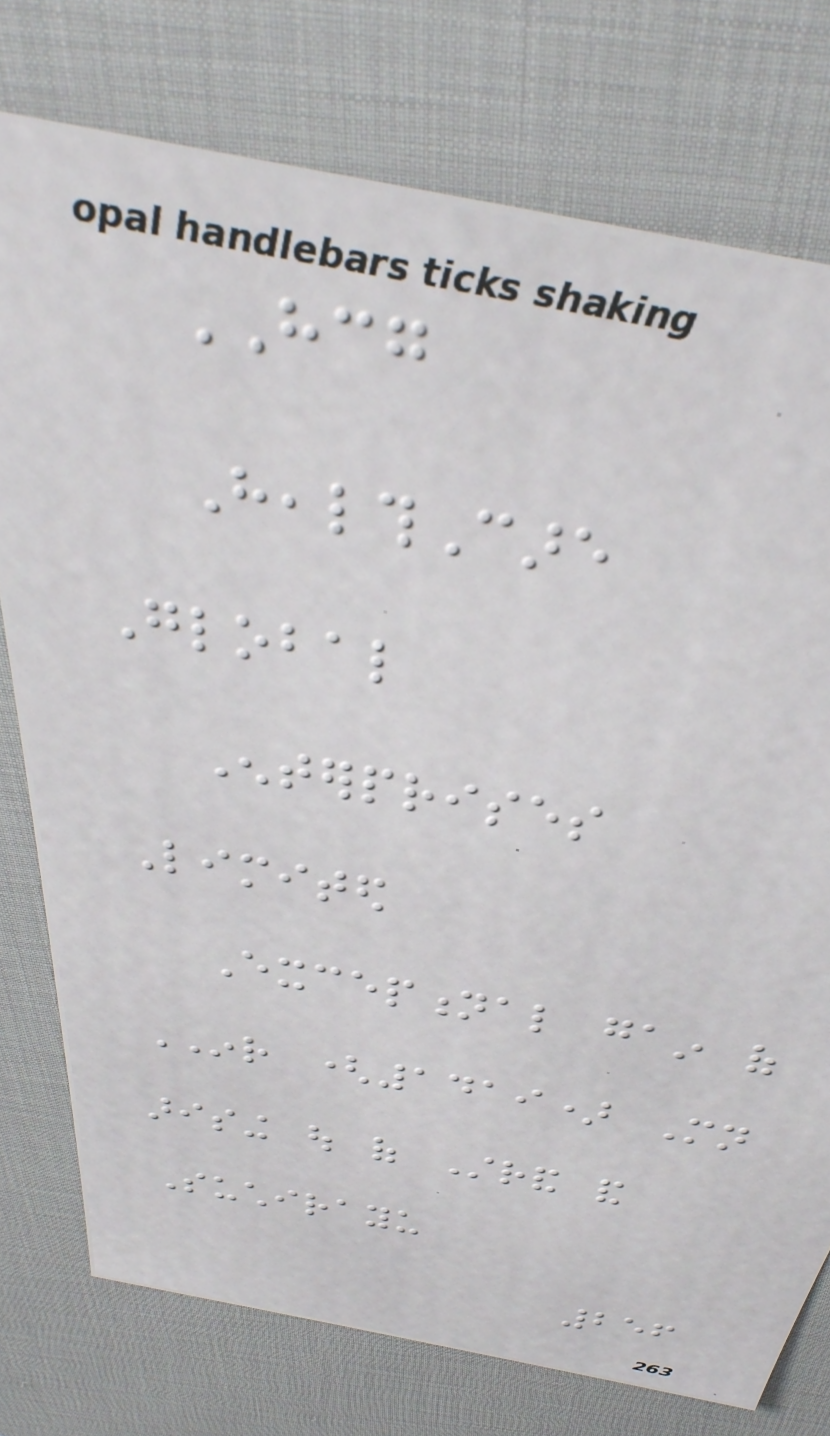HCG
HealthCare
Global
Enterprises
Limited
Exceptional gain of
INR (1419) Mn
arising out of Strand and
Suchirayu
256
